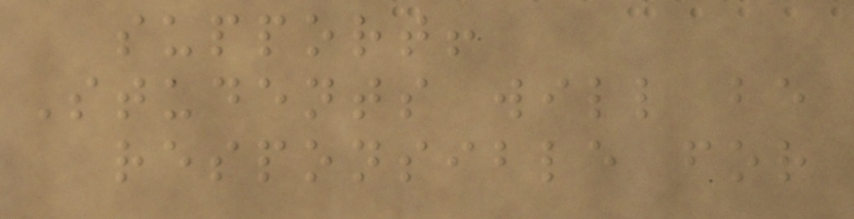support!
Students will be
responsible for
